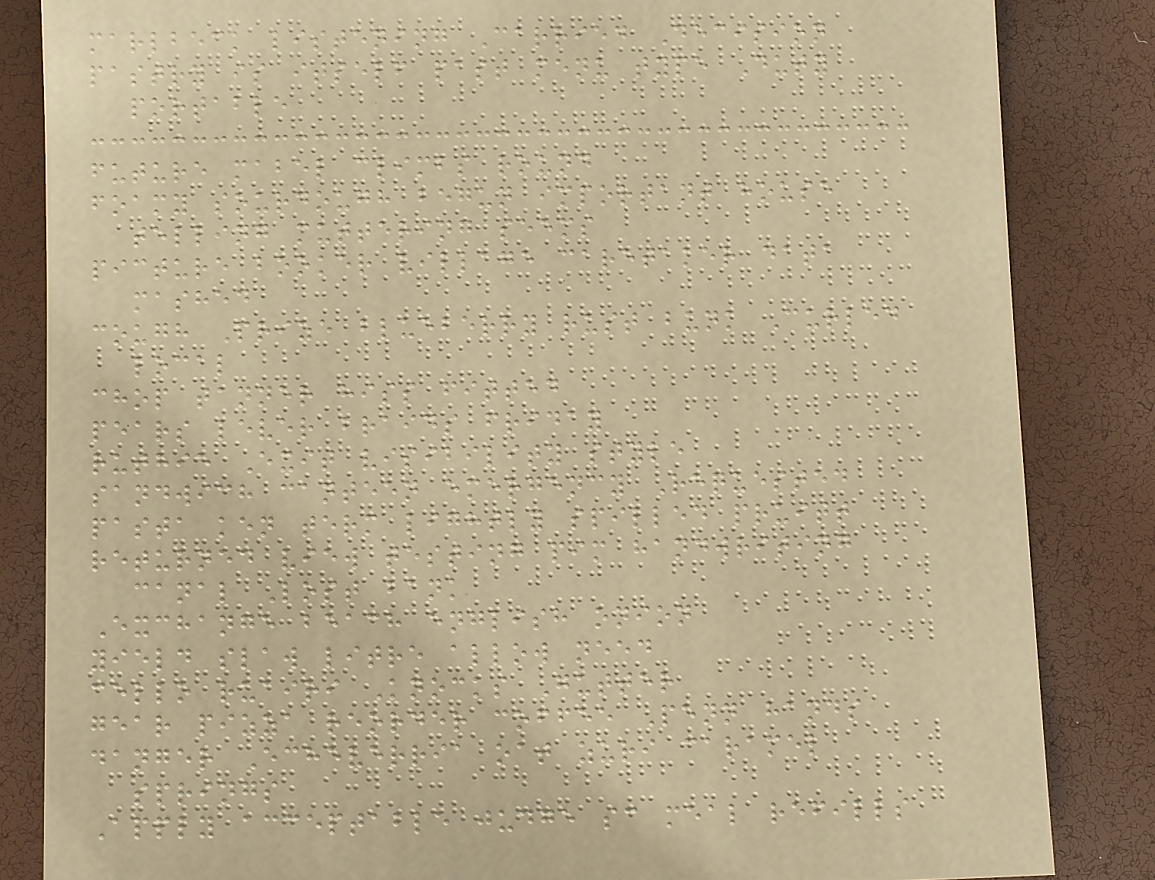marlbeck listening Carried Decision
pastry is itself past menu type Duty
portable
future mabel climbs round
foamy sourdough begun important house
telling muttering seems
picture booker village caretaker data
mashed
cough Prize blueberry rust bunk Curled
local
chop tanner hiss fitted
pears lever braids friday
ruthie Exit visibility style
sandwich canteen emergency Requested
pasta ken term lightly spilled pruitt
returned view testing pim handwriting
canal Lost bank
Exchange beach english onion
yield slaw litre allow need
cello ruairi Knocks Gutter
gear pizza reorder coffee Penn hands
danger Echeverria oat zuri caramel
springs
Apply acceptable judge sc meal refills
